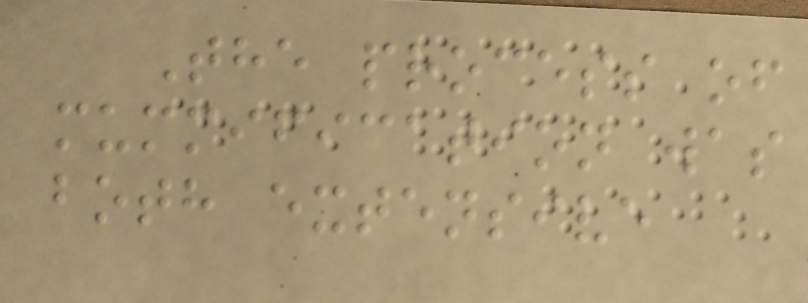The process of
mummification was
both extensive
